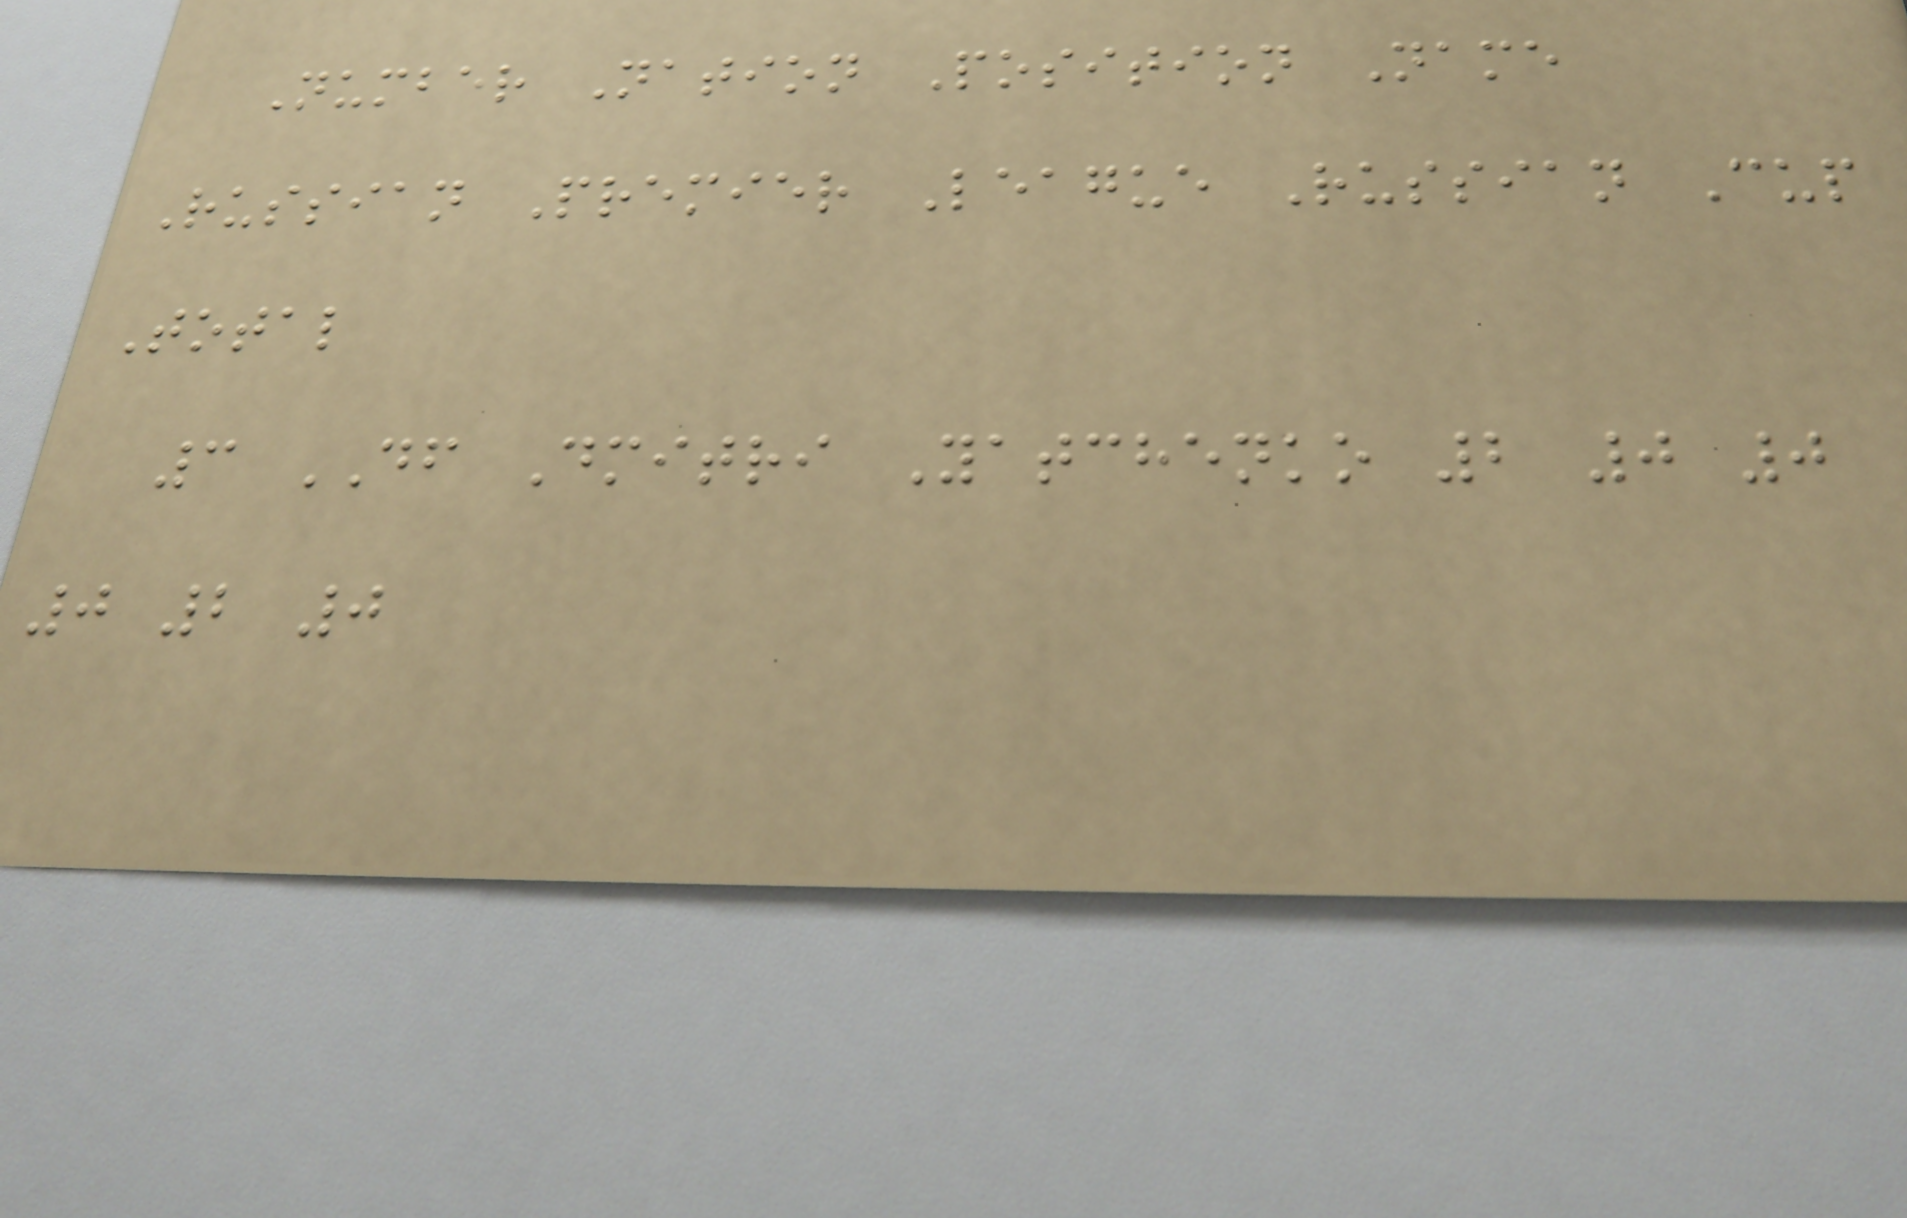Number Nation Position Name
Russian Premier League Russian Cup
Total
3 DF Dmitri Yatchenko 2 0 0
0 2 0
